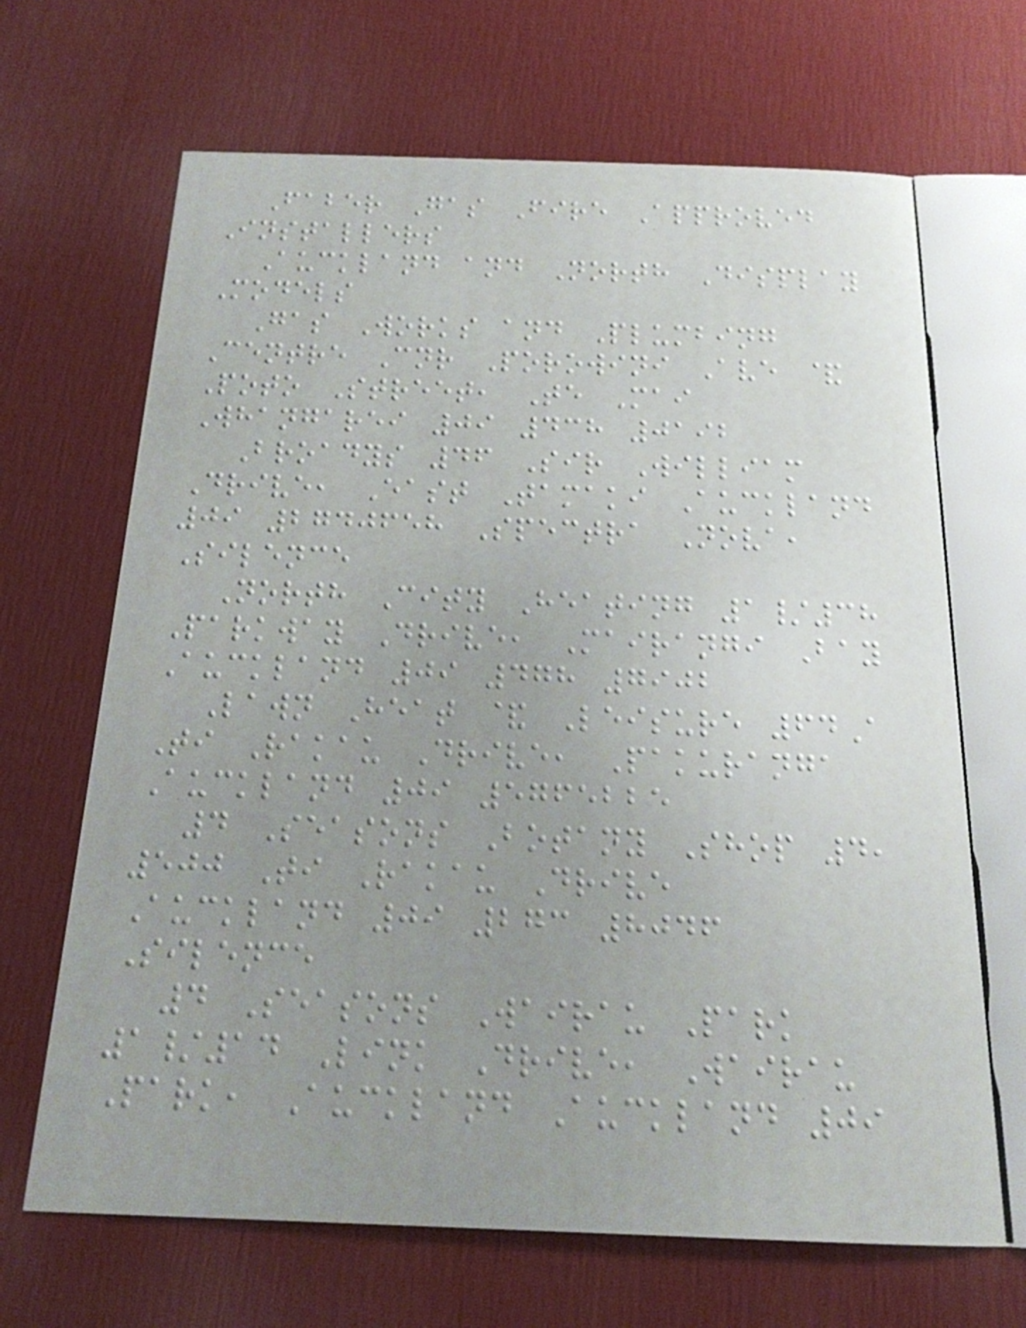Faber Gas Fire Approved
Installers
Auckland and North Display
Models
Gas Works and Plumbing
Centre Cnr Porowini Ave &
Poto Street, Te Mai
Whangarei 09 438 0192
Broadys 46 Sir William
Drive, East Tamaki Auckland
09 2740658 Spectra Nova,
Silence
North City Heating 1/38
Parkway Drive, Mairangi Bay
Auckland 09 478 7902
Lawn Heat & Leisure 64A
Ti Rakau Drive, Pakuranga
Auckland 09 5765225
4 Seasons Botany Shop 4,
500 Ti Rakau Drive
Auckland 09 273 8046
Silence
4 Seasons Wairau Park
1/14 Link Drive, Wairau
Park, Auckland Auckland 09
